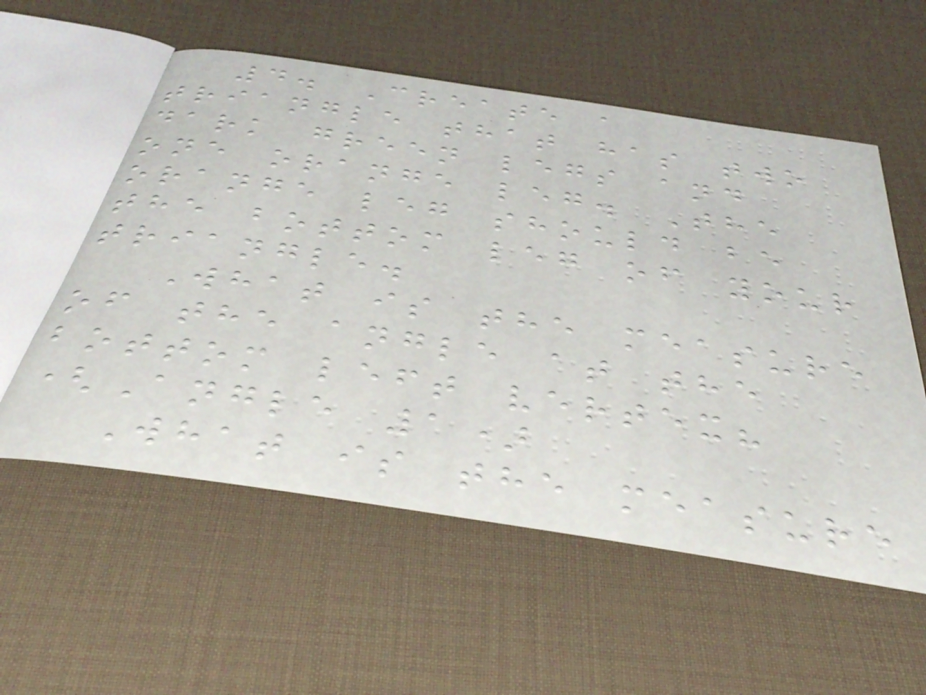4. Create a
triangle that has two
dark green legs and
one orange leg. The
orange leg should be
the bottom leg of your
triangle.
What is the measure
of the angle at the
bottom left vertex?
(Angle 1)
What is the measure
